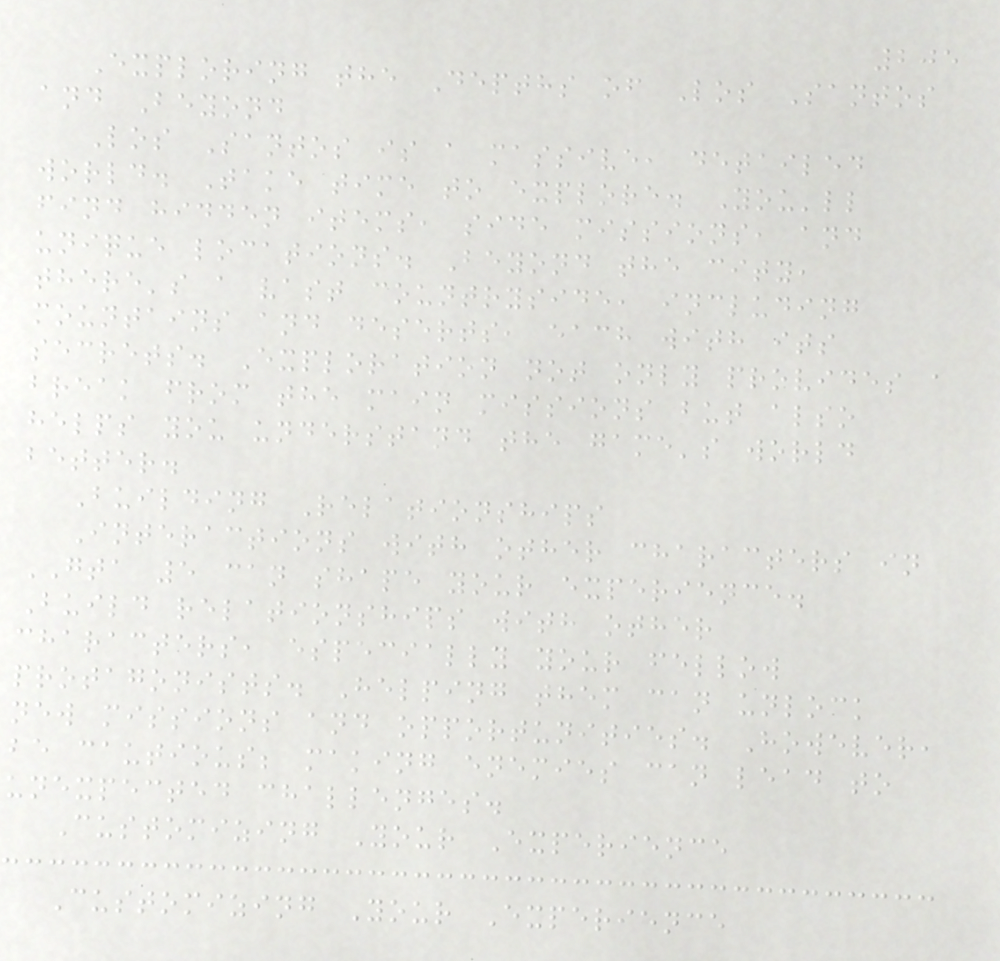205
Exploring the Depths of Los Santos
and Beyond
Los Santos is a massive, detailed
world. Take time to explore. You'll
find hidden items, side missions, and
unique locations. Beyond the city,
there's a vast countryside, including
mountains and deserts, each with its
secrets. Exploration not only provides a
break from the main missions but also
helps you understand the game's world
better.
Building Relationships
Interactions with other characters in
GTA 5 can shape your experience.
Build relationships with other
characters, especially your fellow
protagonists. Helping them can unlock
new missions and opportunities. However,
be cautious; making enemies can lead to
unexpected challenges.
Customizing Your Experience
Customizing Your Experience
